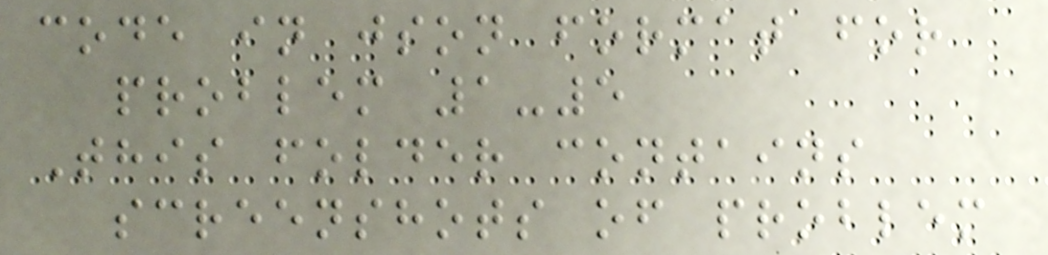code in json format for
problem 1-5
This folder contains
screenshots of problem
